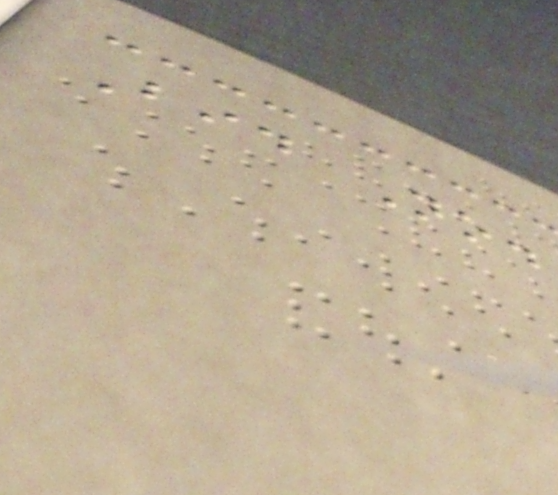Bid No.
